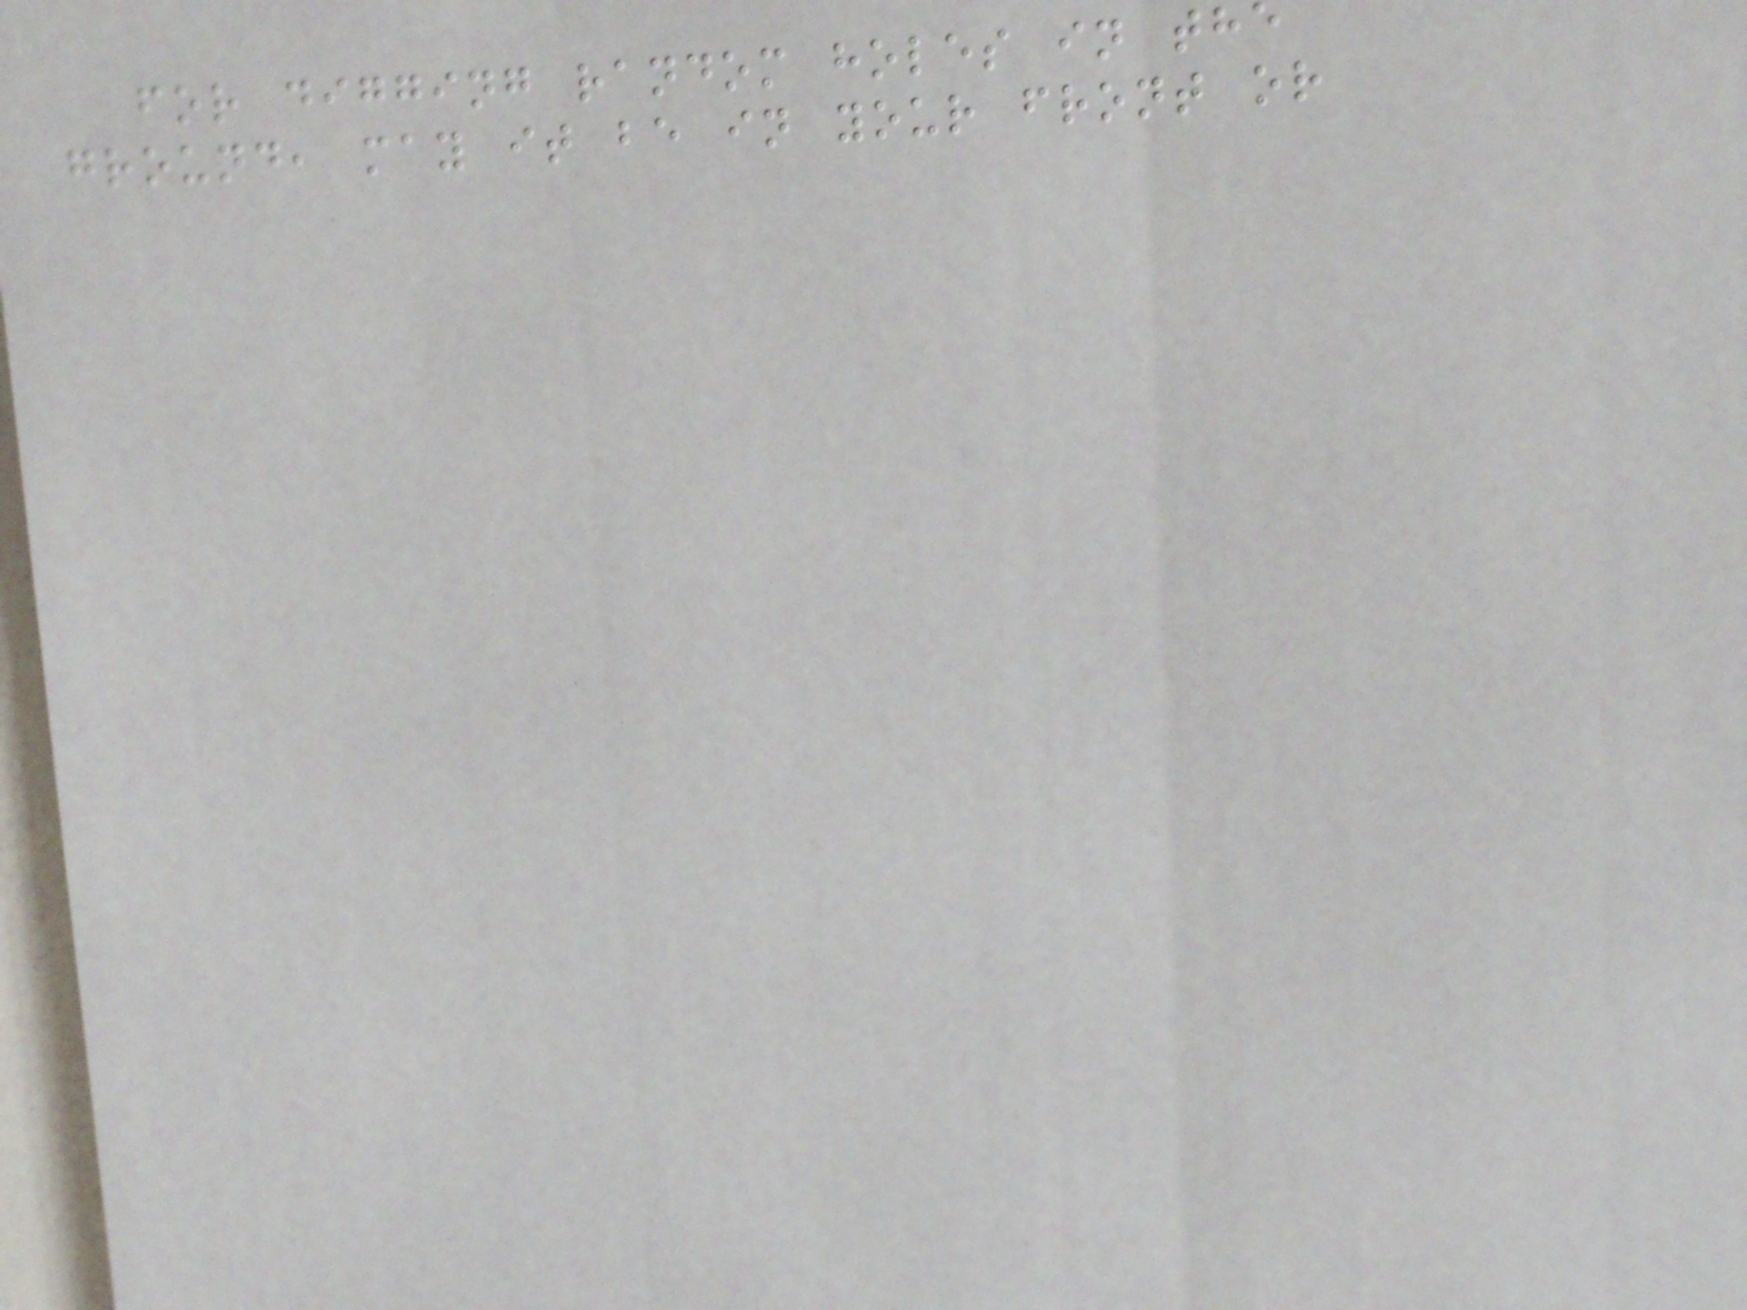for digging random holes in th
ground, may it be in your front or
